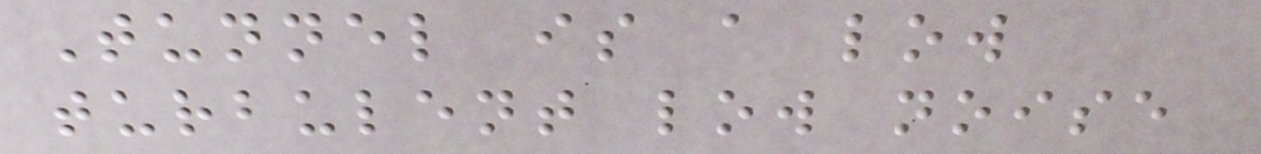Tunnel is a low
turbulent low noise
